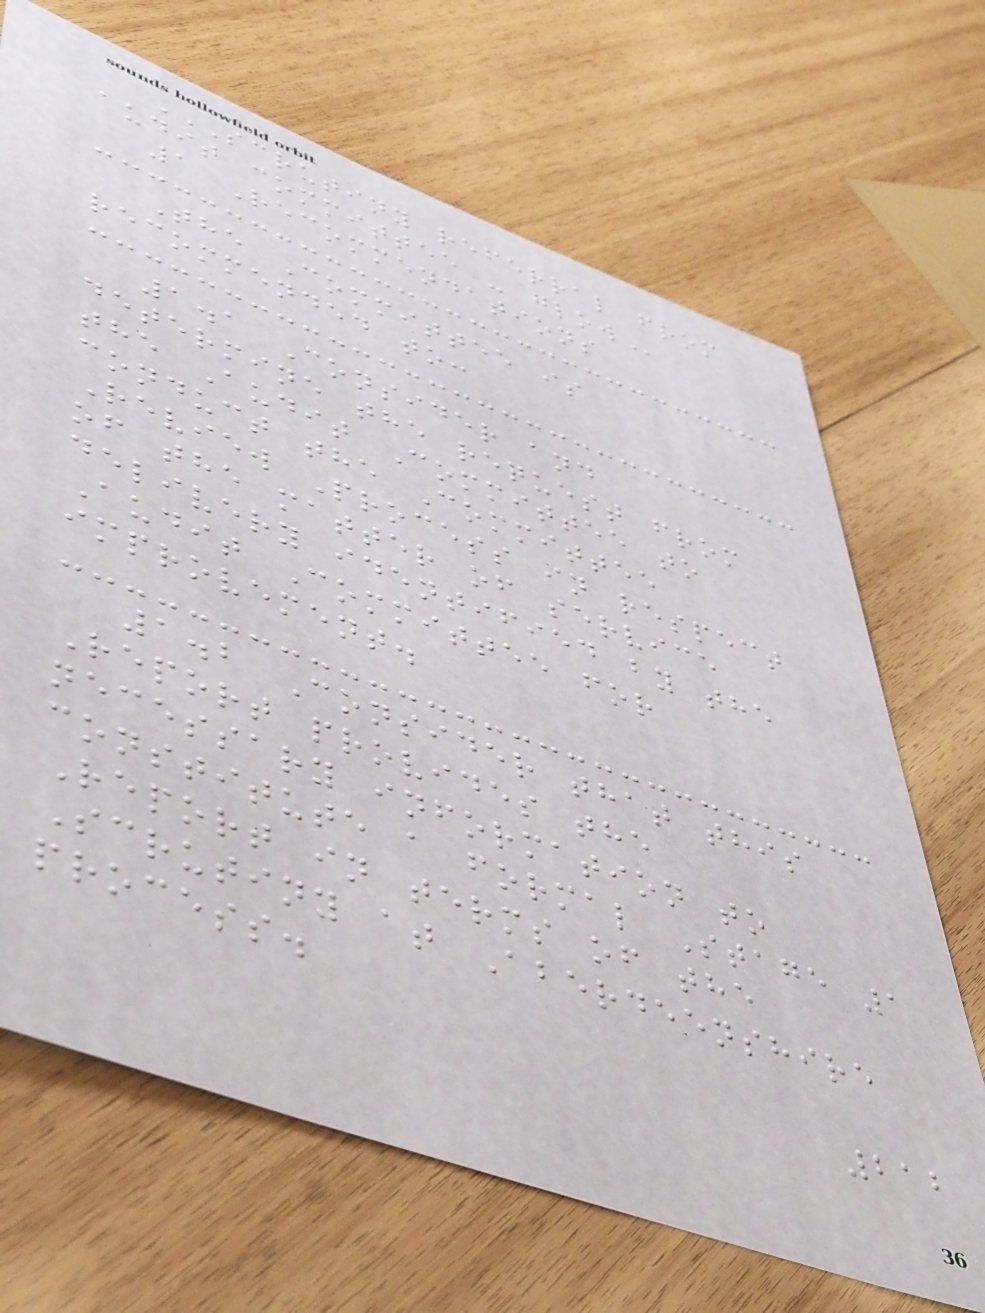SCRUTINY REFERRAL FROM
AUDIT COMMITTEE - GLOW
1 Recommendations
The Committee is
recommended to:
1.1 Consider and
determine the request from
the Audit Committee to
conduct the Committee
Review Process in respect
of the matter of service
delivery identified by the
Audit Committee for
improvement.
1.2 Consider that this
Report provides the
necessary information to
constitute a formal Stage 1
Report in terms of the
Scrutiny at Aberdeenshire
process.
212
